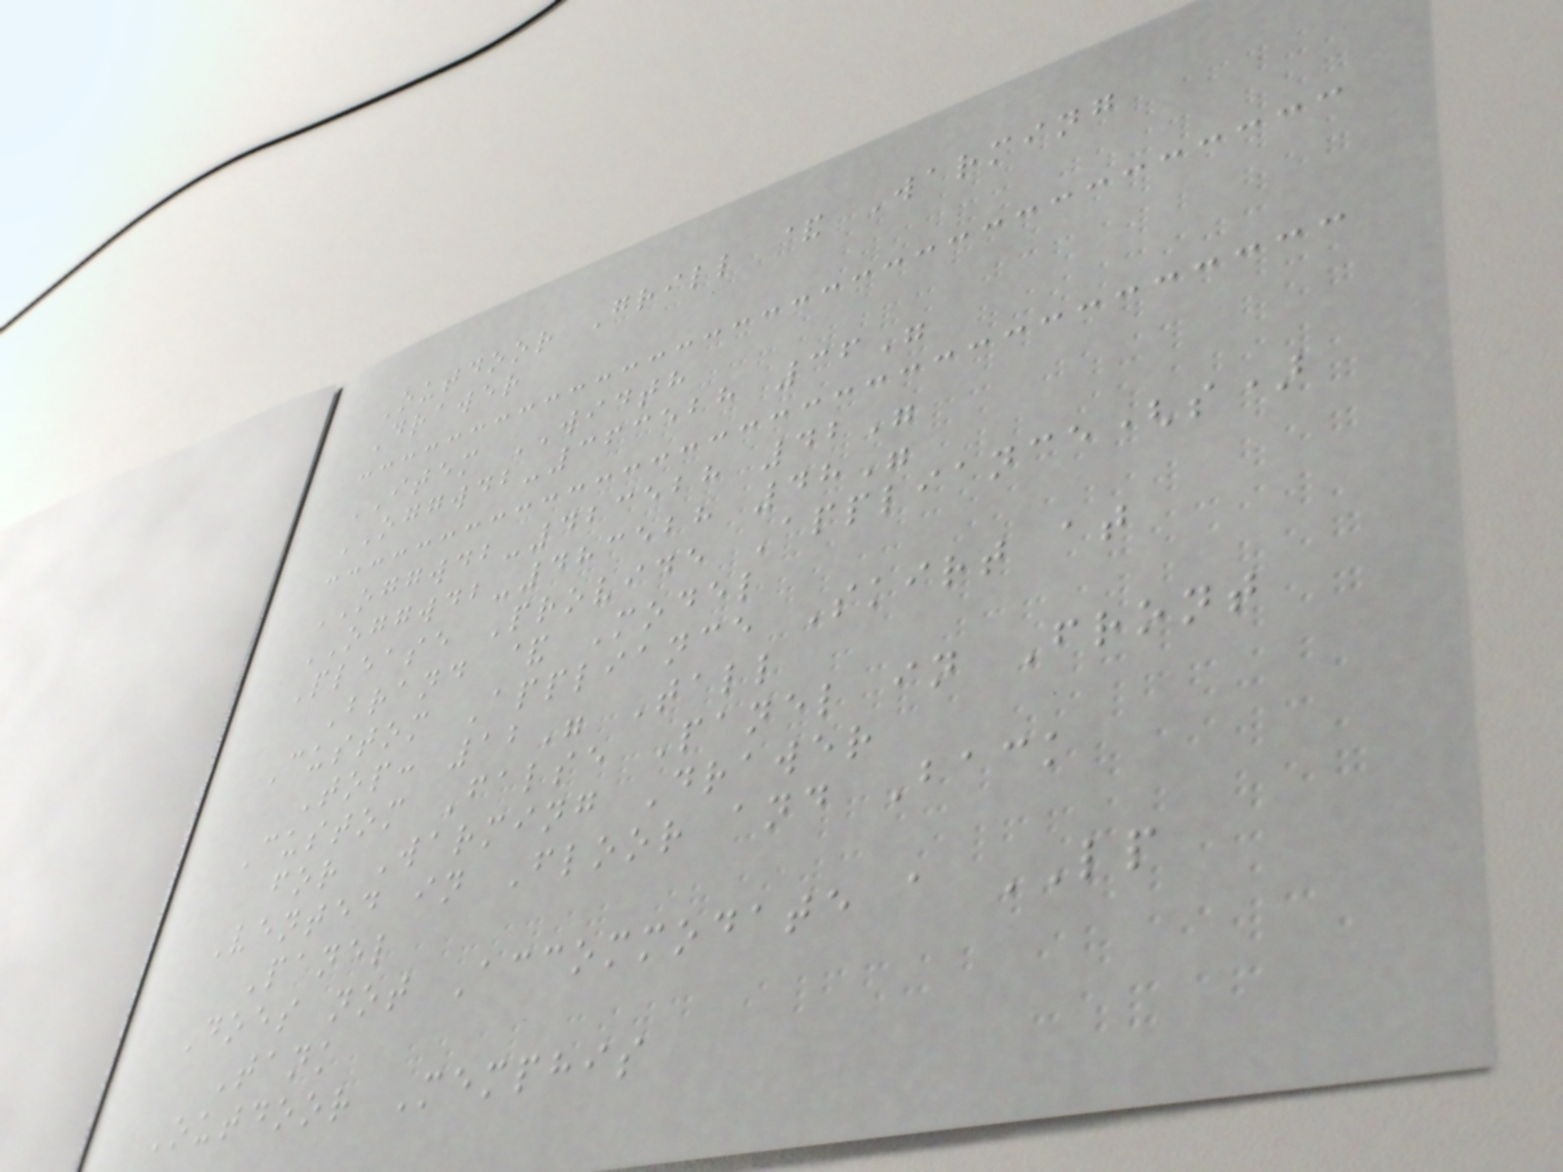Outdoor Grill & Warming
Drawer
ITEM WIDTH
OGGWDB-363528 36"
OGGWDB-423528 42"
OGGWDB-483528 48"
Please Provide Appliance(s)
Brand & Model
Custom Appliance Skirt at
Top: 12" Tall
Custom False Panel in Front
for Warming Drawer
Vented in Floor and Back
Panel
Does not Accommodate a LP
Tank
Outdoor Memphis
